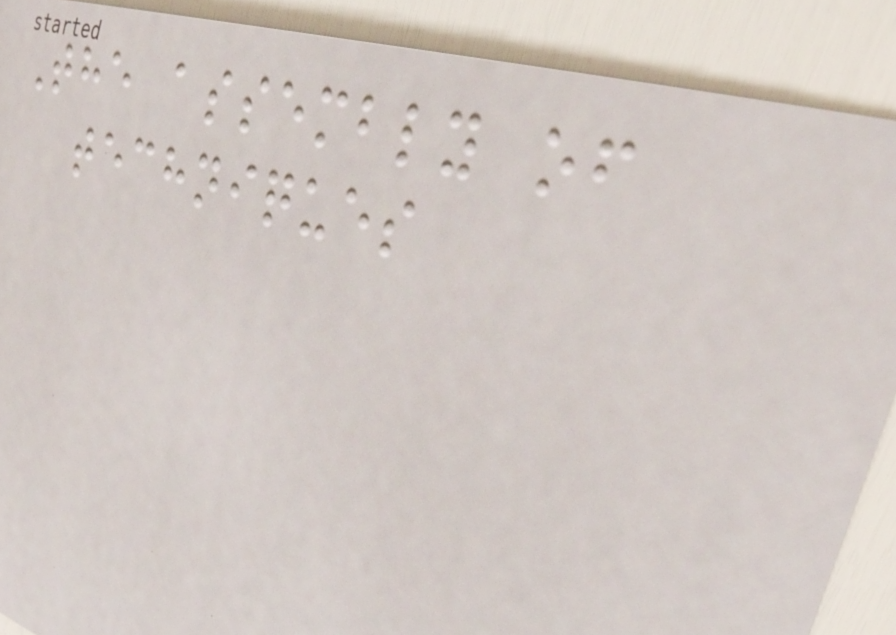The assembly of
techniques
